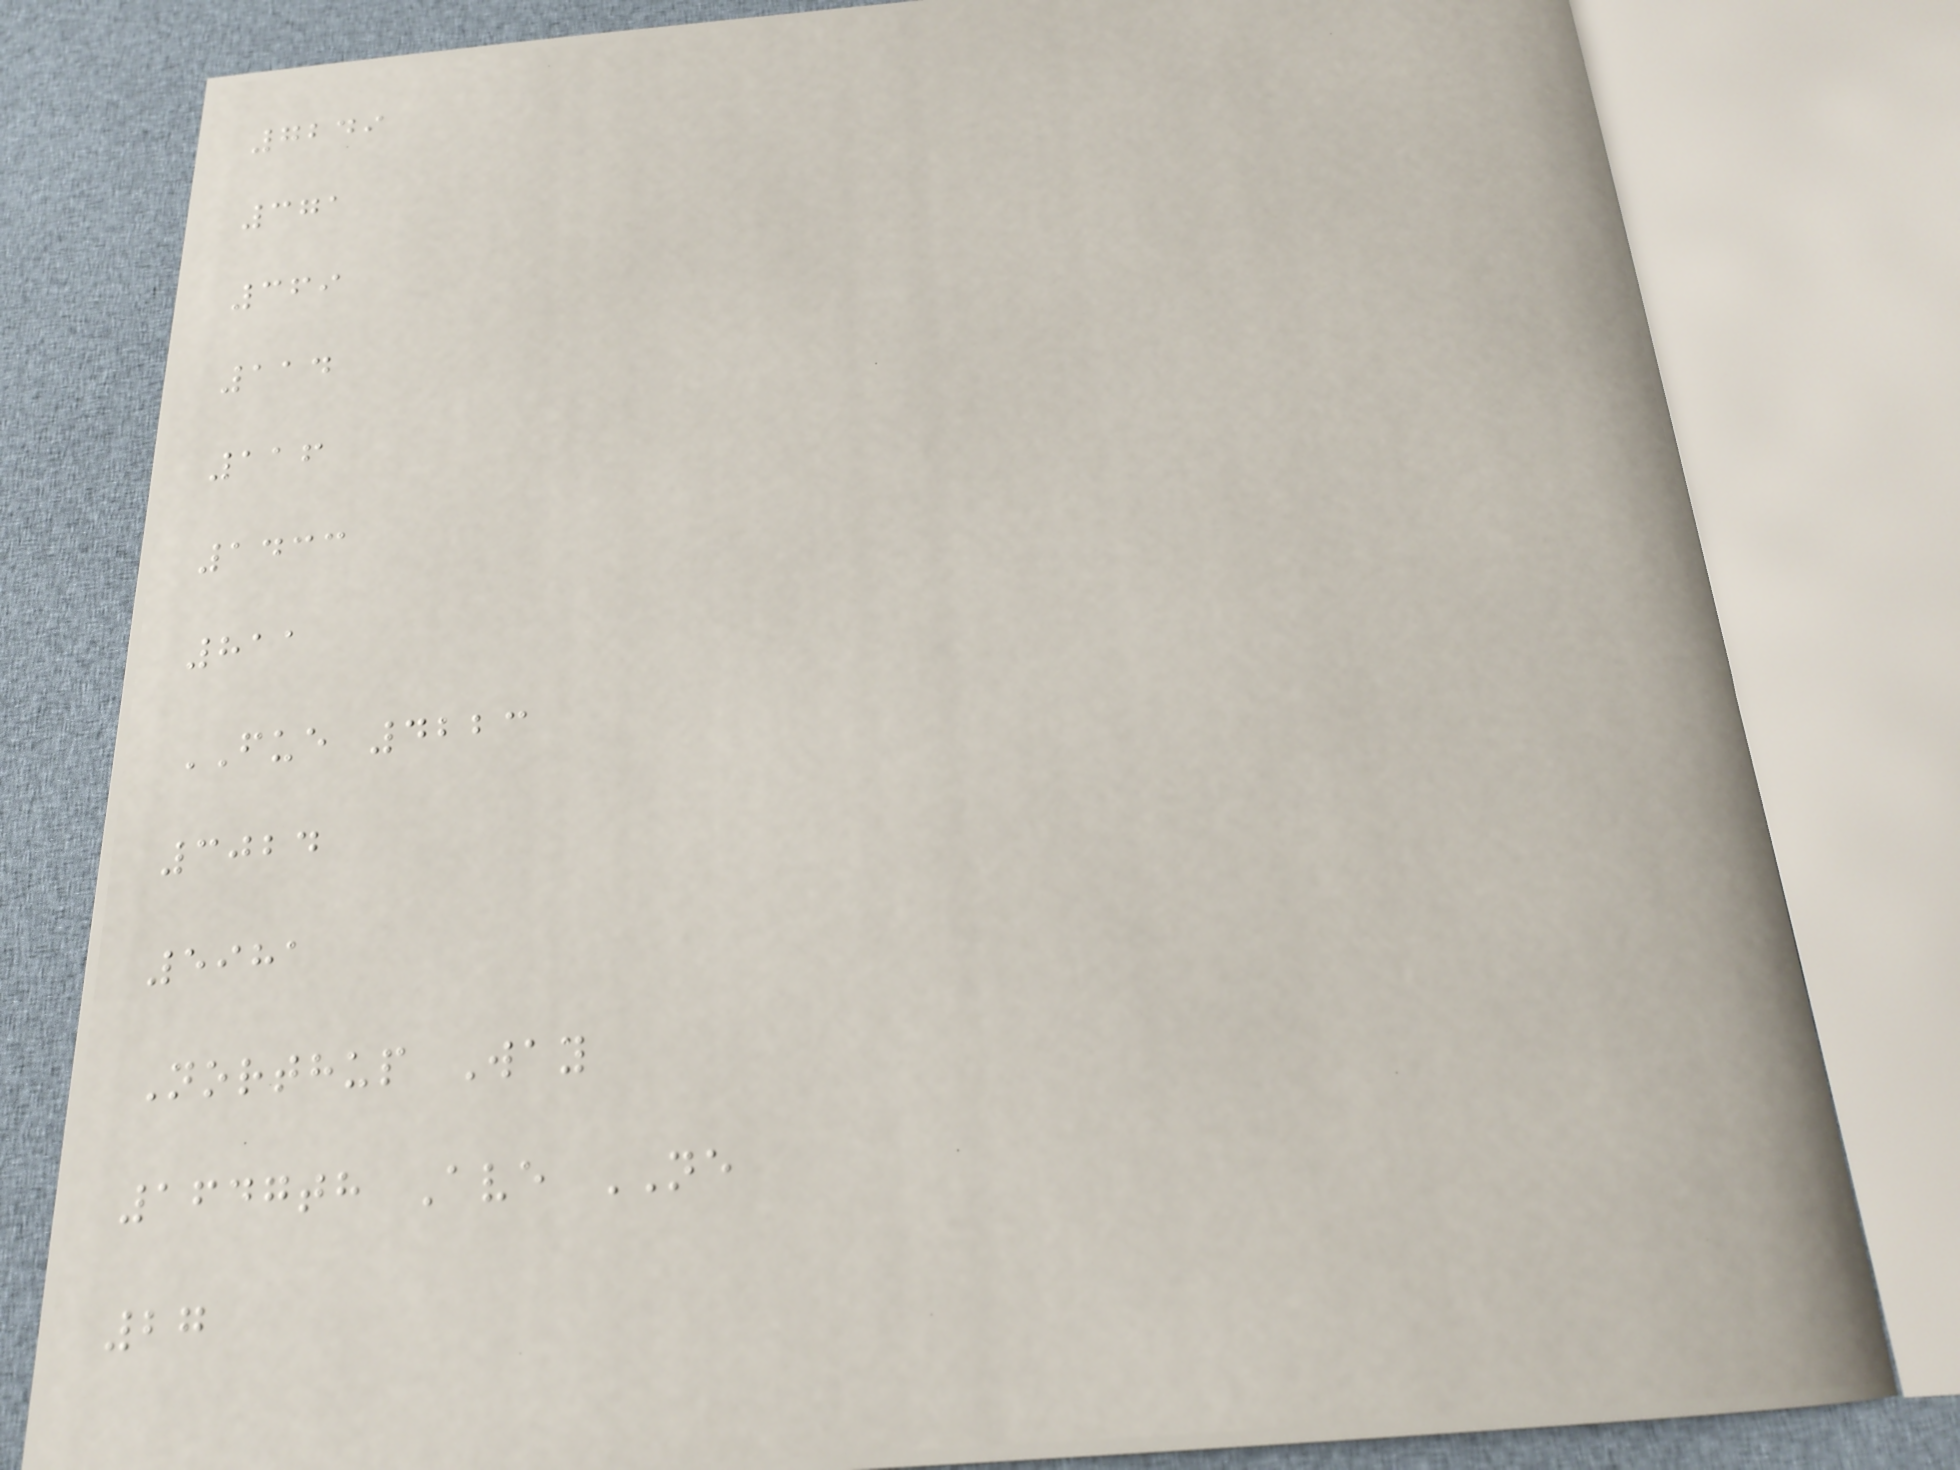7249
371
369
114
116
1433
811
FUE 4223
3024
5981
Northup Way
1647th Ave NE
27
